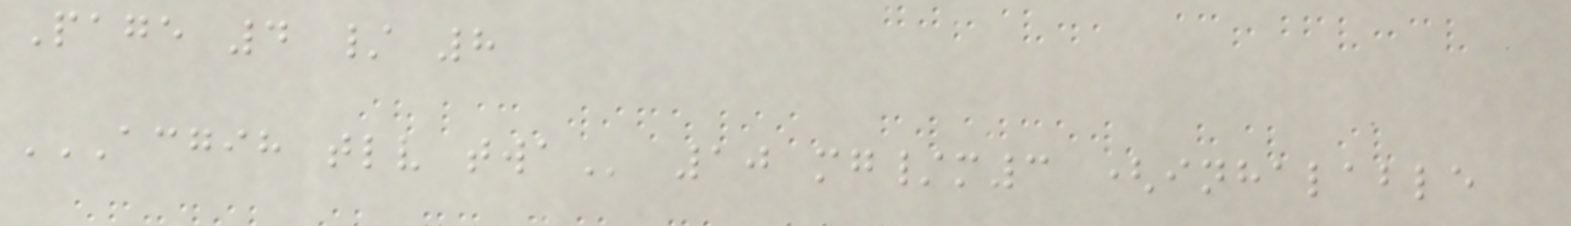Page 4 / 8
ACGIH TLV TWA 10 mg/m3 (inhalable
